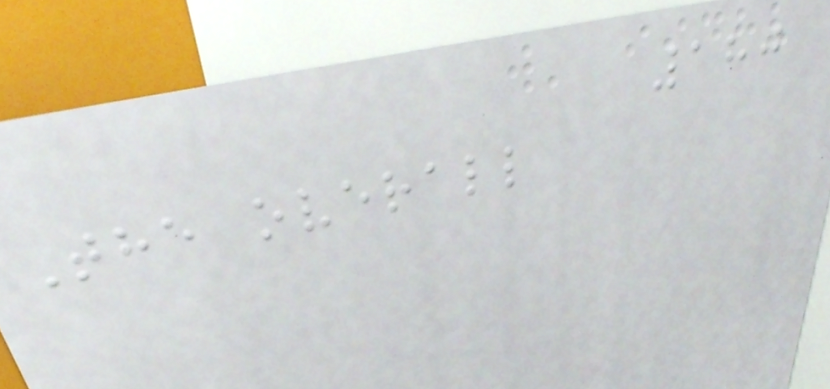180
The overall
